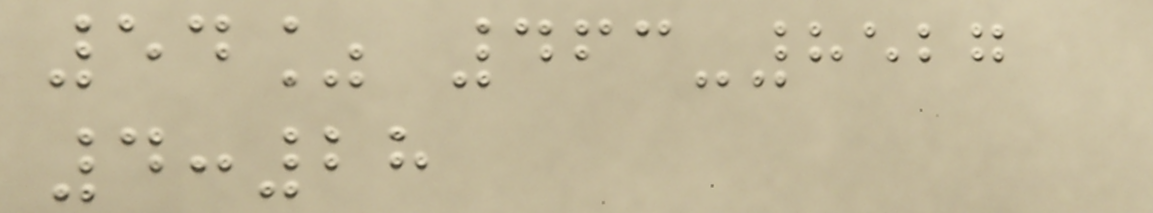54% 463-8527
4:28
